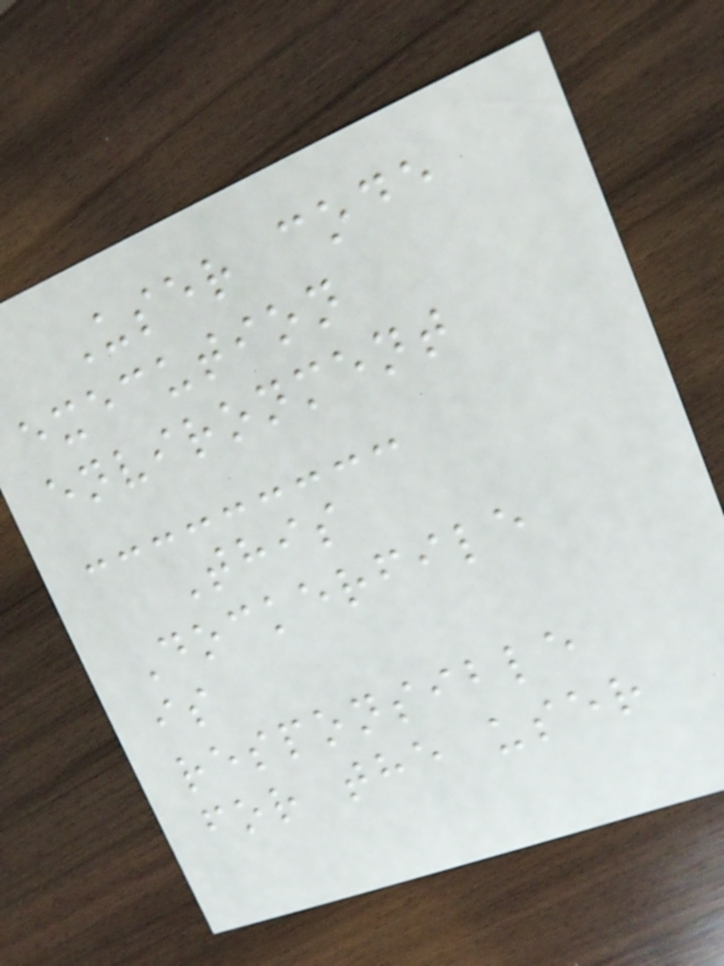User code
execution
environment
This
Dockerfile
is
responsible
for the user
